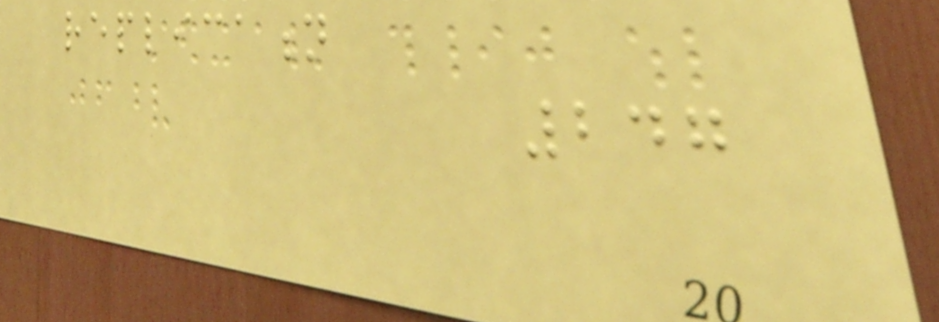replication
247
